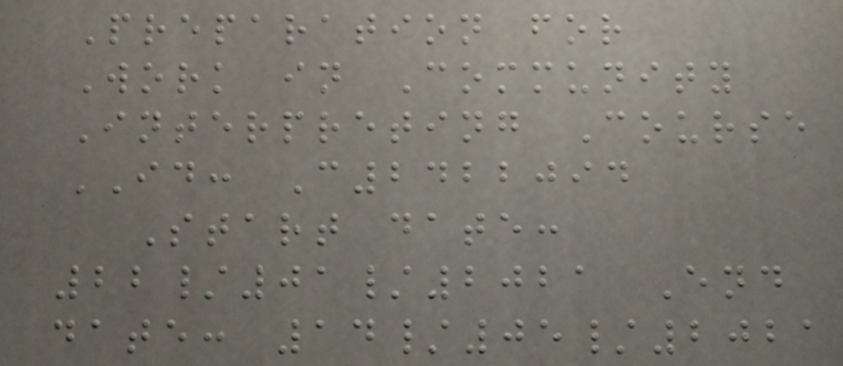Preparation for
Work in Community
Interpreting Course
ID: C2422094
Start date:
22/01/2021 End
date: 14/05/2021
